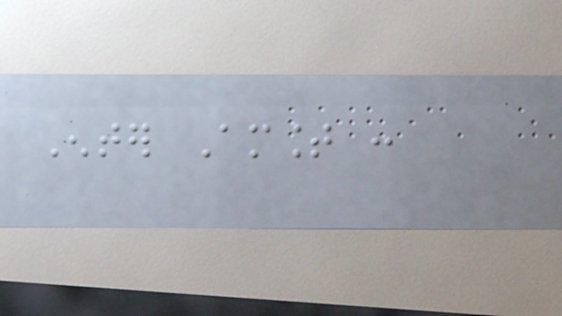Enter Amount :
